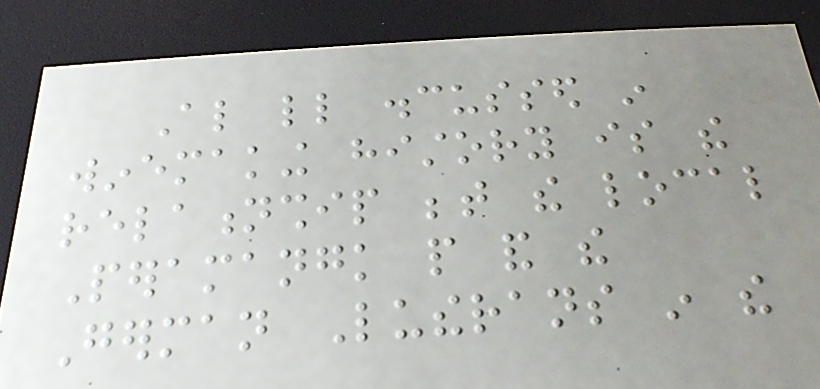Also little discussed in
winemaking history is the
relationship between the local
Peramangk people and the
German Lutherans in the
